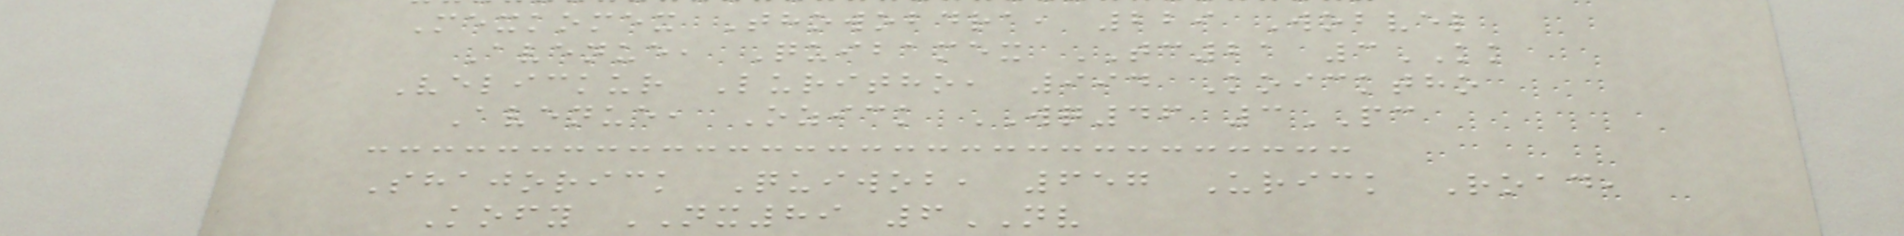Mexkomex Thowobdra, 229 Wobvel
Avenue, Quibamex TC21 3KK
Velickur Luritho, 994 Koicktho
Avenue, Ozick WQ46 3PC
Shajorick Quiwob, 657 Urick Road,
Kofy NX89 6NV
